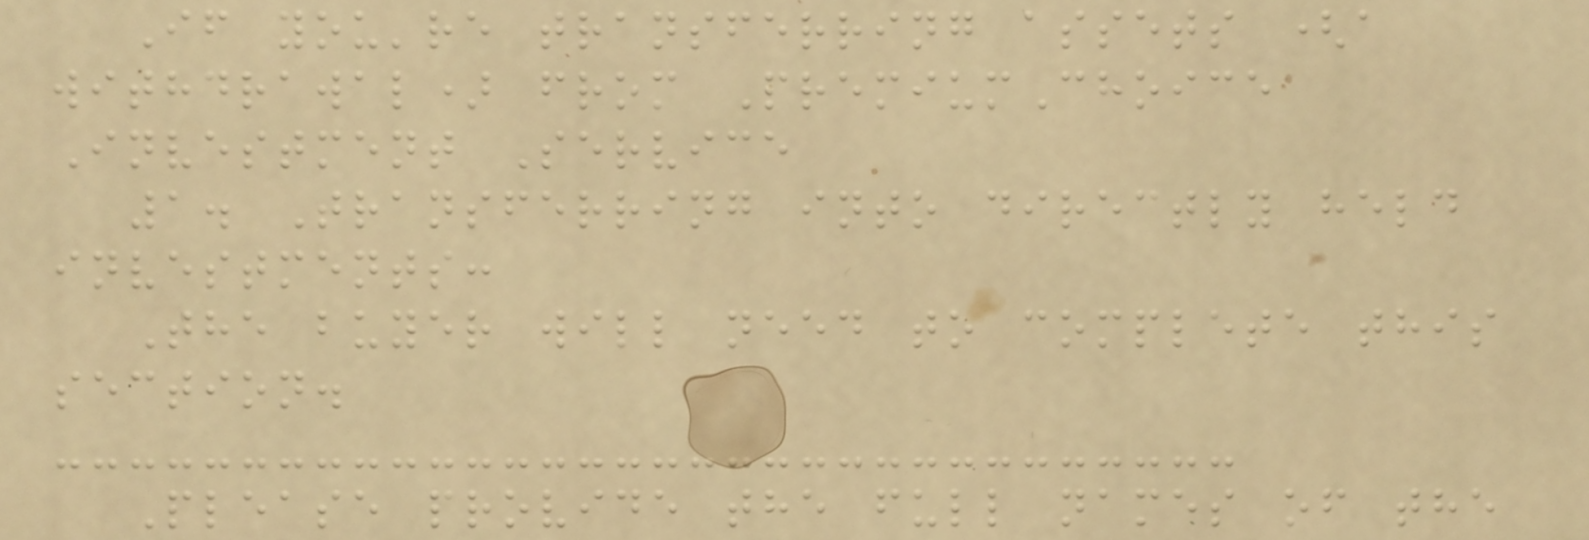If you're transferring assets (a
withdrawal) from PremiumChoice
Investment Service
1. Transferring into directly held
investments:
The buyer will need to complete this
section.
Please provide the full names of the
